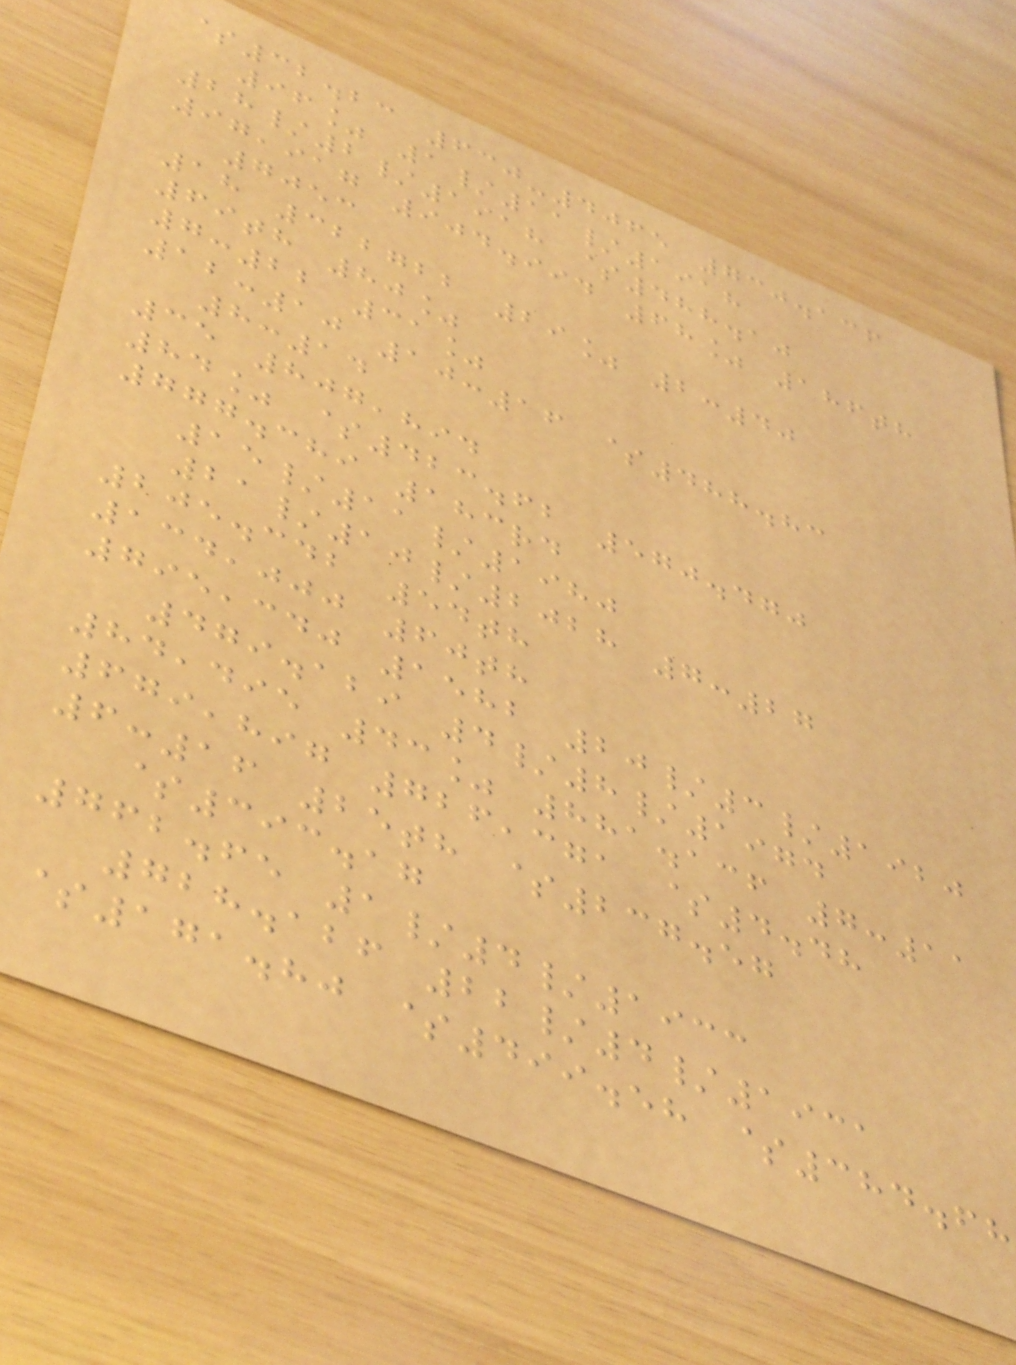$32.23 630-4065 730.136
96% 1/11/1918
28/2/1918 $488.10
97,917 904.994 68% 186th
7053
18 322722 29% 2:40
69th 80%
7:22 31%
12:10 10:16 $488.83
8:14
35 807,894
84% $423.62 570.470
777.389 183rd
15/11/1980
21/10/2028 7:27
205.342 54th
134,000 60th
795,340 1582 20/3/1920
479.129 4/8/1974
84,495 43% 881.136 7:11
679,897 726,371 $4.48
6:16 25th $237.57
$393.17
762.65 1/4/1933
728.126 22/4/1931
$171.80 $499.58 $384.68
